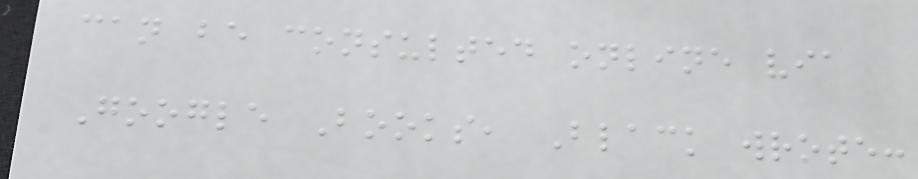can be consulted online via
Google Books, Black wrote:
